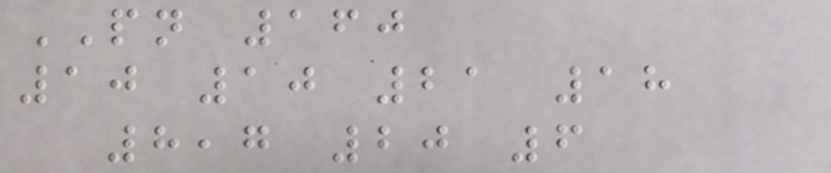PN 160
10 10 21 18
8,7 20 6
